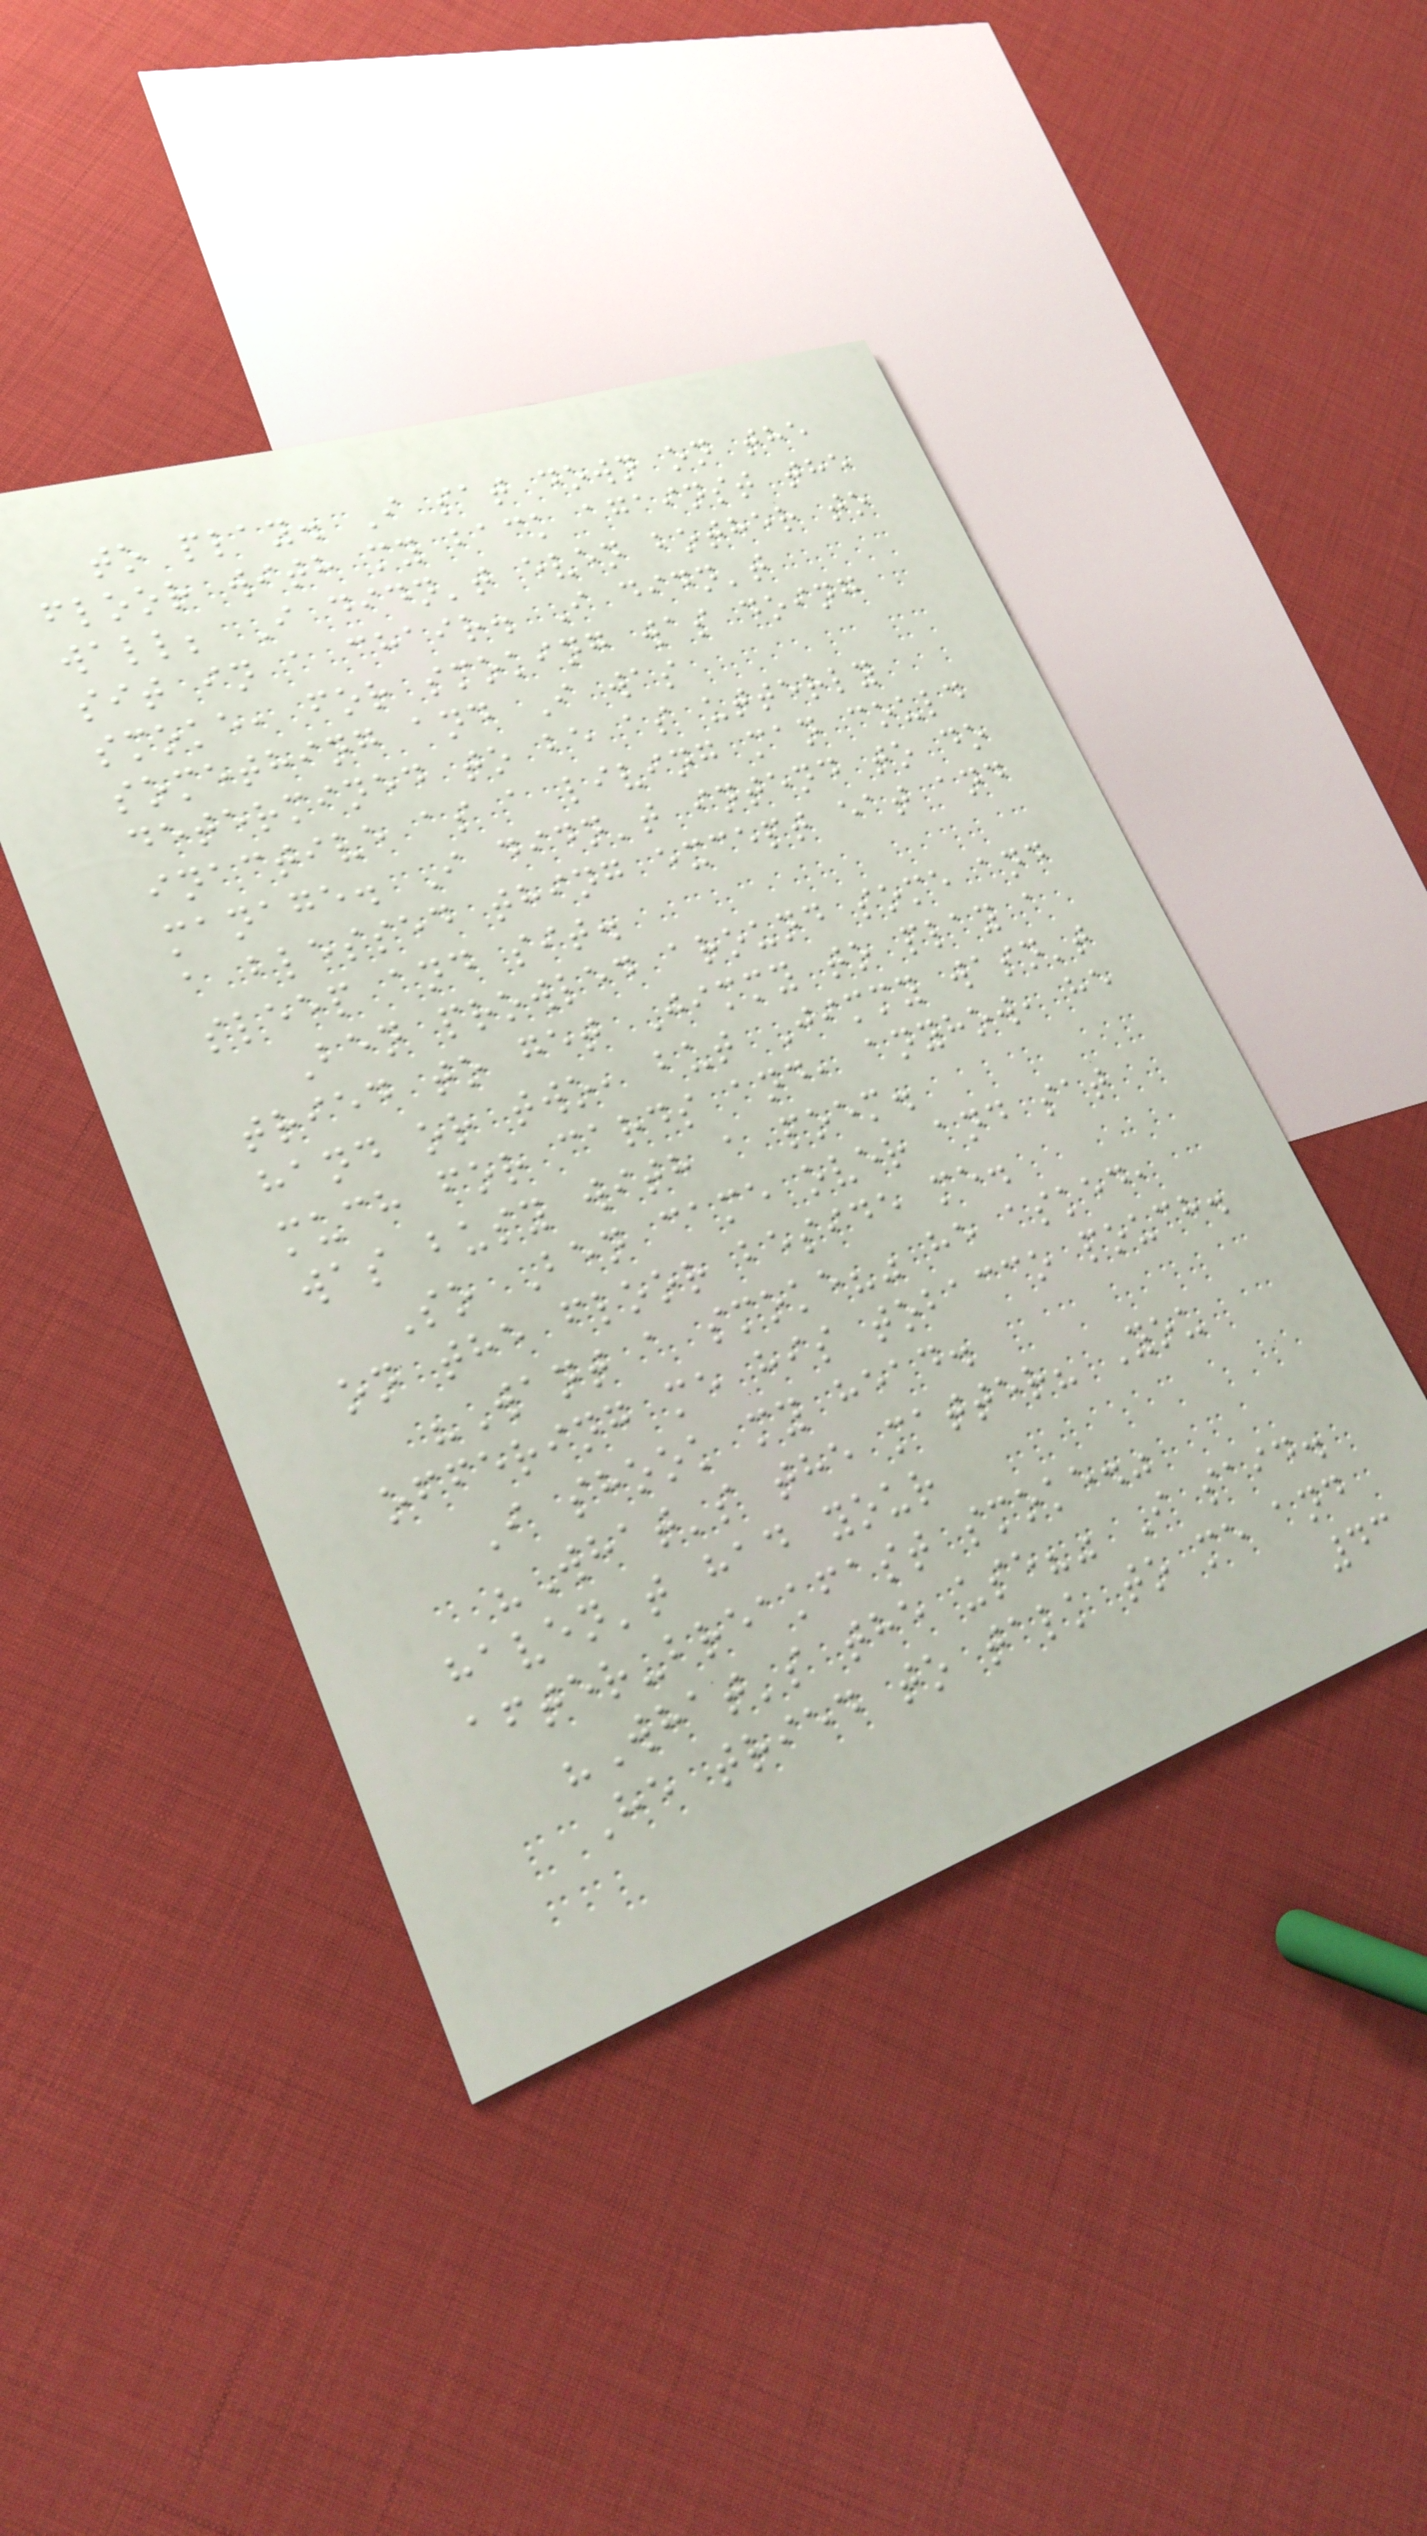to play. I sat down on the
floor with my back against the
wall; I didn't even bother to
sit in a chair. I didn't
smoke, for smoking was doing
something and I was
determined to be as utterly
inactive as a living man could
manage. I didn't intend to do
a blessed thing except eat and
sleep and sit.
Ben prowled around some and
tried to get Jimmy to play a
hand or two, but Jimmy wasn't
much for cards and, anyhow, he
was busy with a poem.
So Ben came over and sat
on the floor beside me.
"Want a smoke?" he asked,
offering me his tobacco pouch.
I shook my head.
"What's the matter? You
haven't had your
after-breakfast smoke."
"What's the use?" I said.
He tried to talk to me and
43
